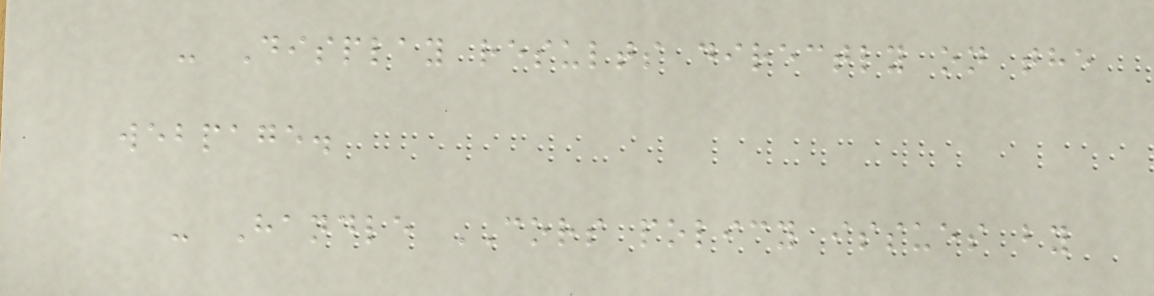- Display results directly on the
webpage.
- Handle CORS policy issues by
